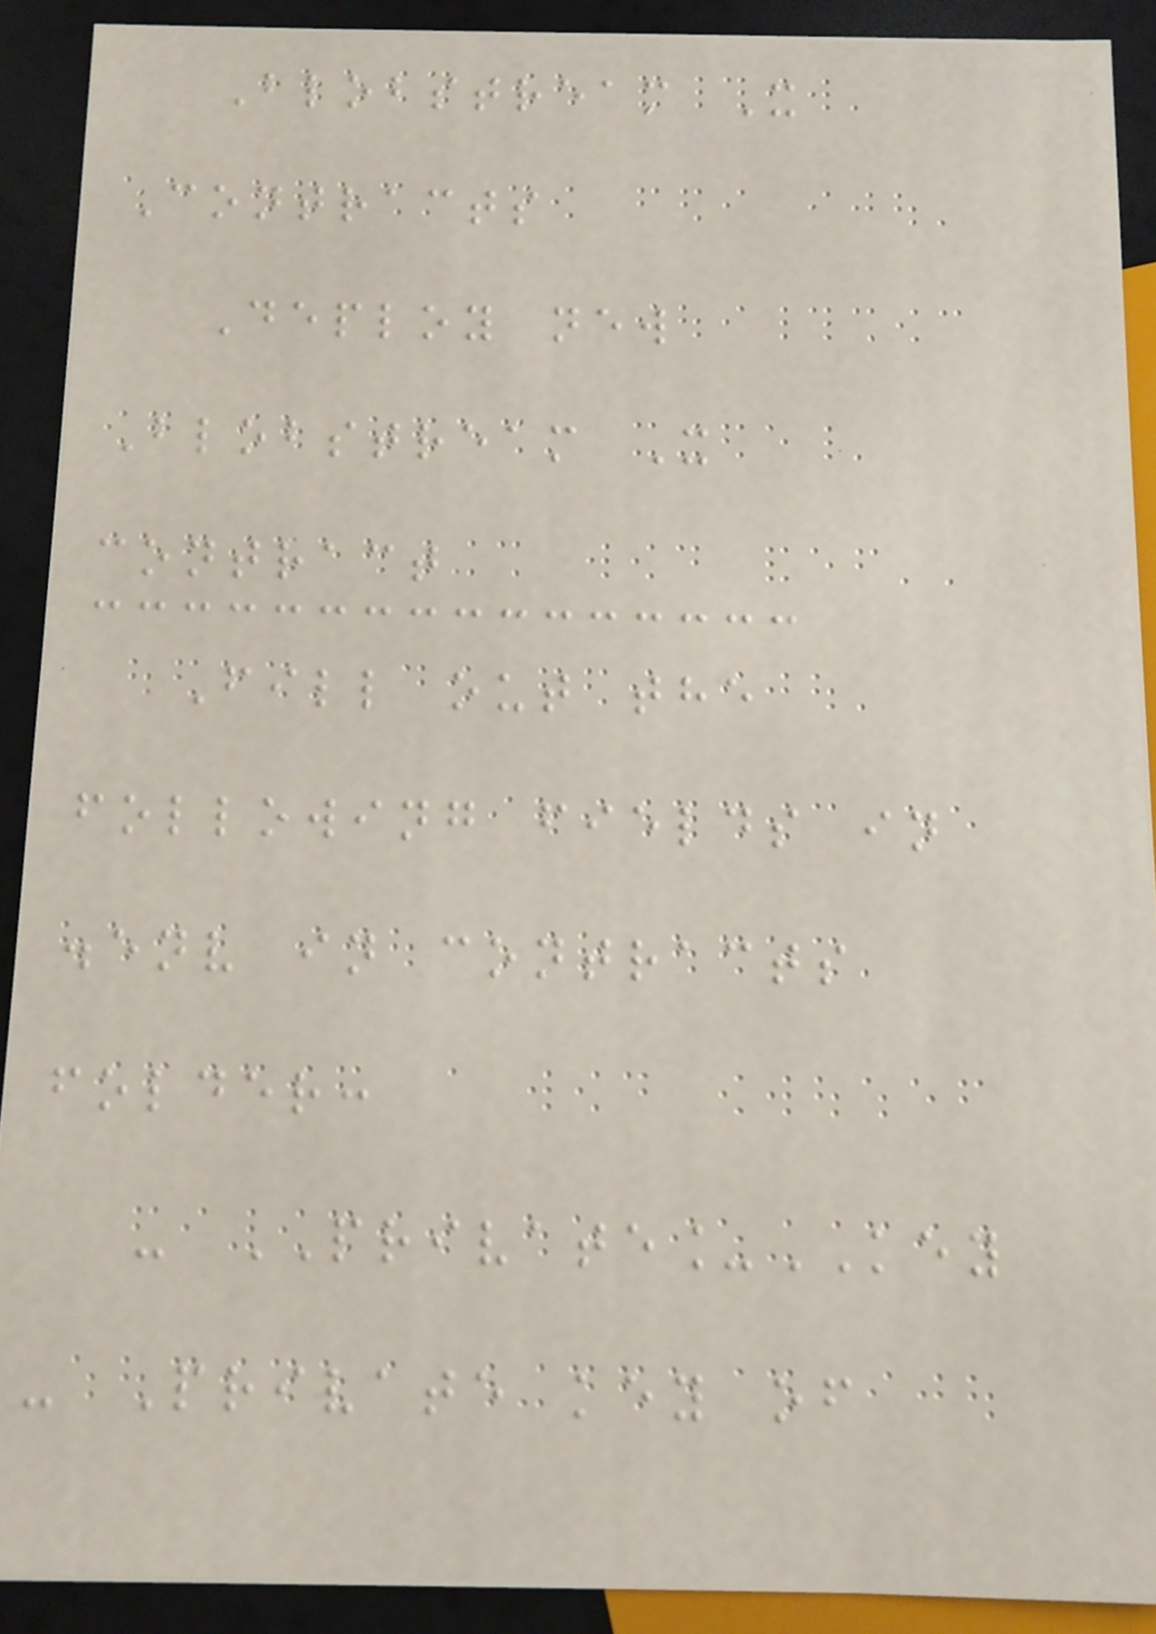Blobstream X
Contracts
Deploy new
Blobstream X
contract
Fill out the
following fields in
.env in contracts
folder:
- PRIVATE_KEY
- Private key of
